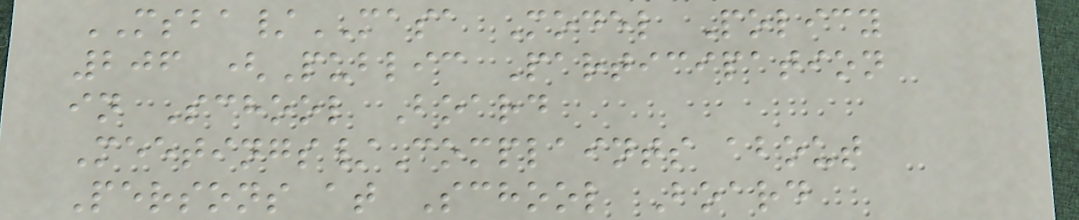MSBA/MASA Model Policy
206 (Public Participation
in School Board
Meetings/Complaints about
Persons at School Board
